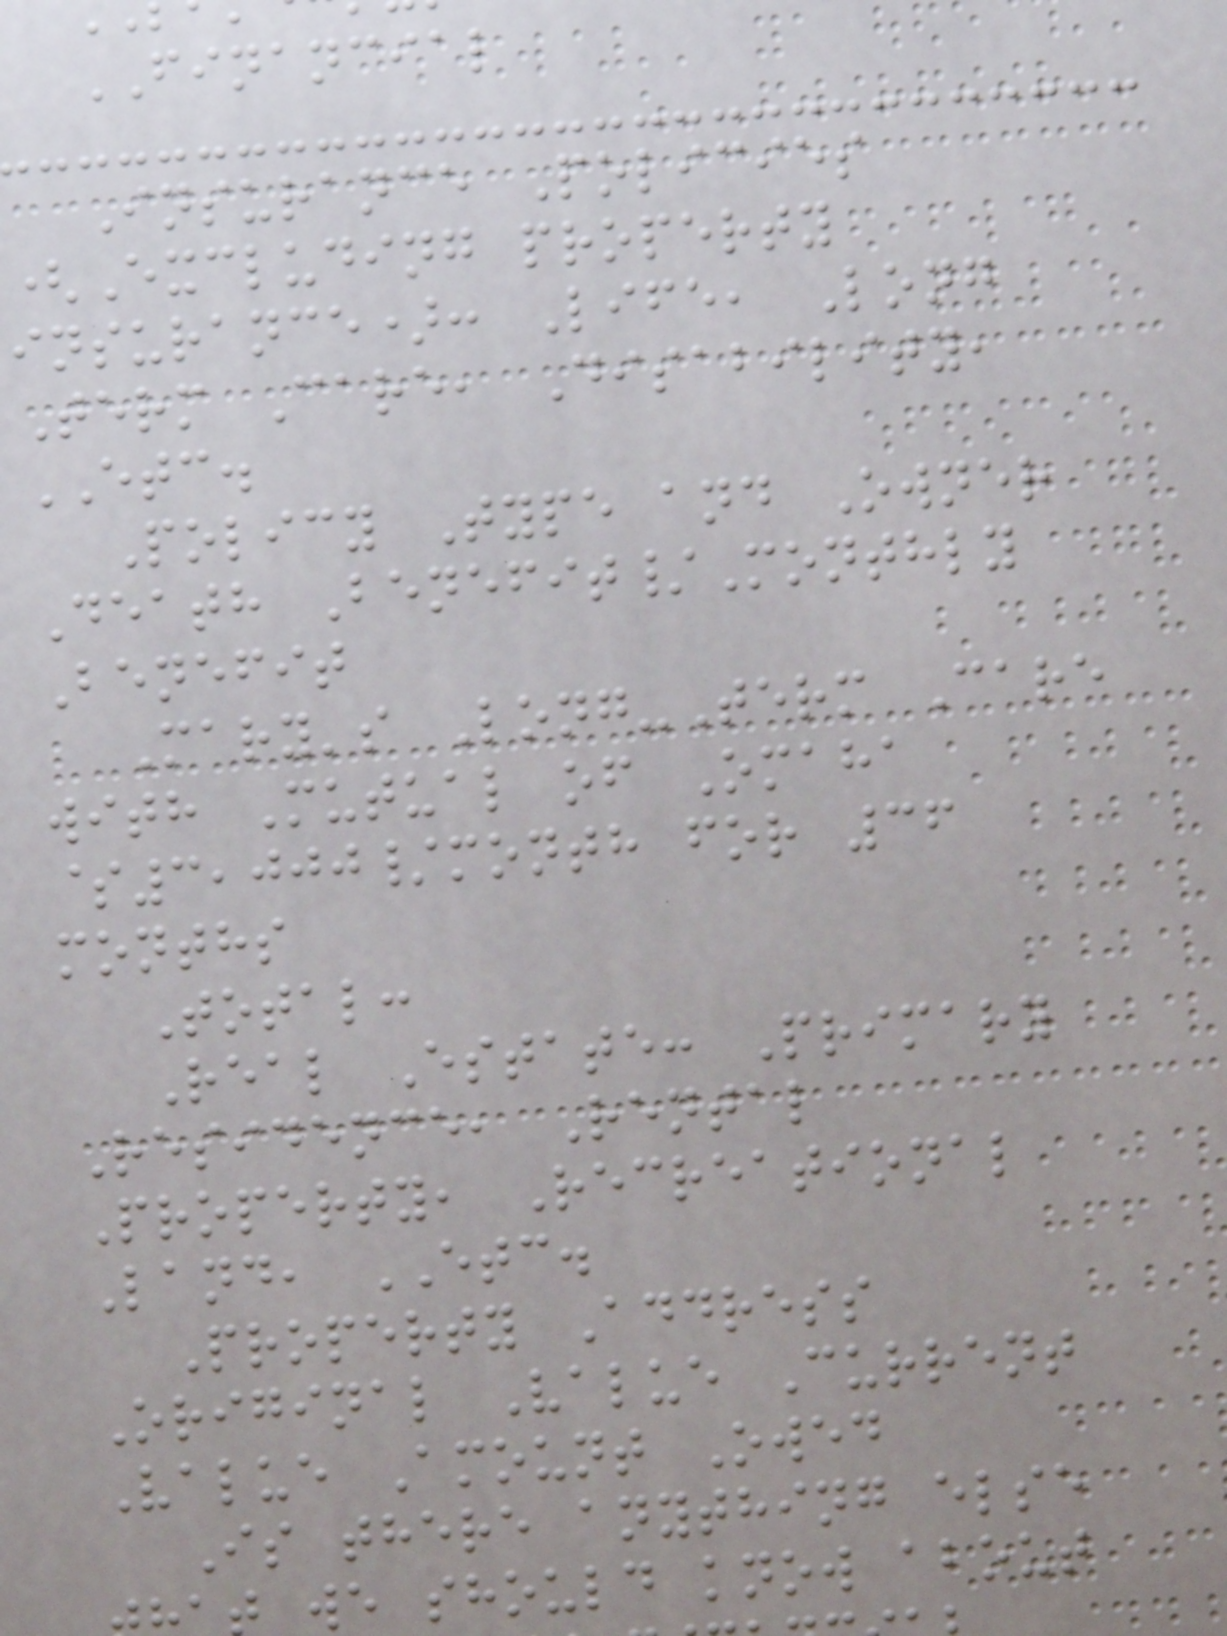FINANCIAL
Insurance Policies
(Excluding property
insurance): Life, Long
Term Care, Disability,
ETC.
Policy Type and Owner
Death Benefit/Monthly
Benefit
Mary's Long-Term Care
with Mutual of Omaha
$3,000/month for 36
months
Total:
Real Estate: Primary
Residence, Rental
Property, Recreational
Land, ETC.
Property Address
Original Value Current
Value Amount Owed
Is there anything else
we should know about
